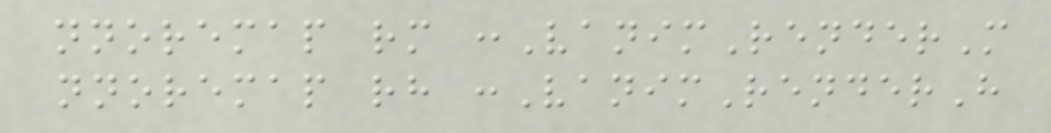nnoremap rm :VanimRenderM
nnoremap rh :VanimRenderH
